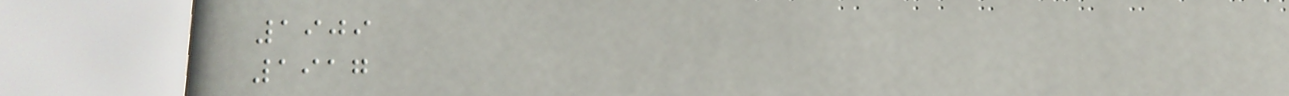1909
1917
